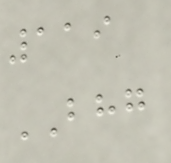119
BHG
